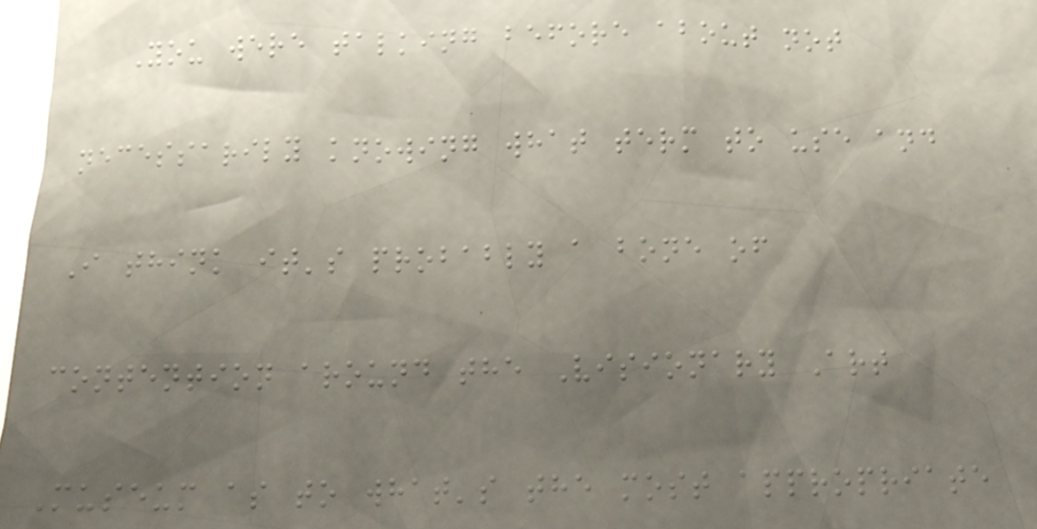You were talking before about not
necessarily knowing what term to use and
I think it's probably a bone of
contention around the Visionary Art
Museum as to what's the most appropriate
